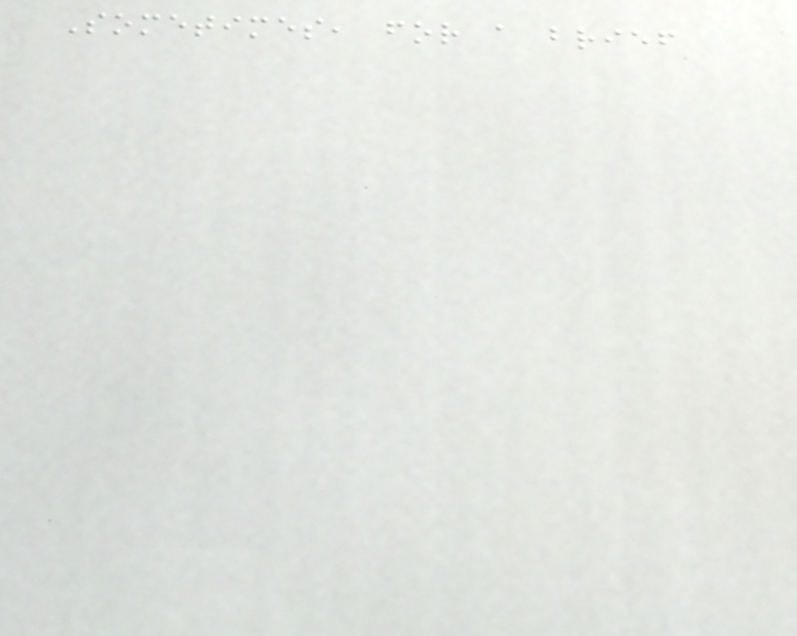Sometimes, for a brief
